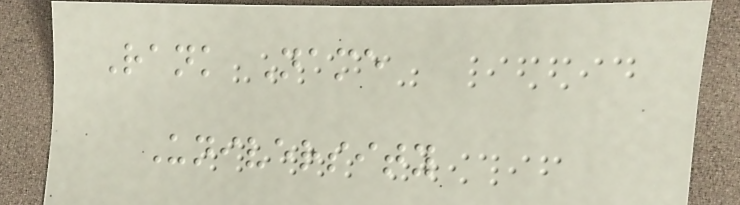Rank Name
University
